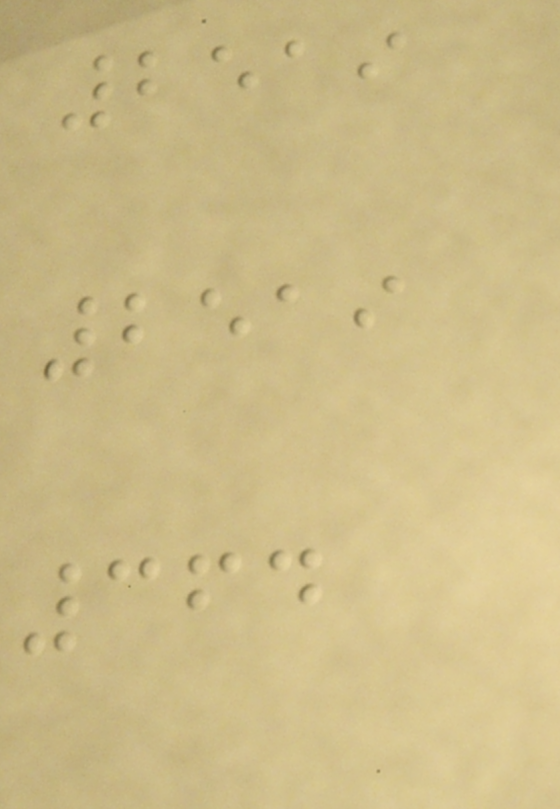2519
2519
364
